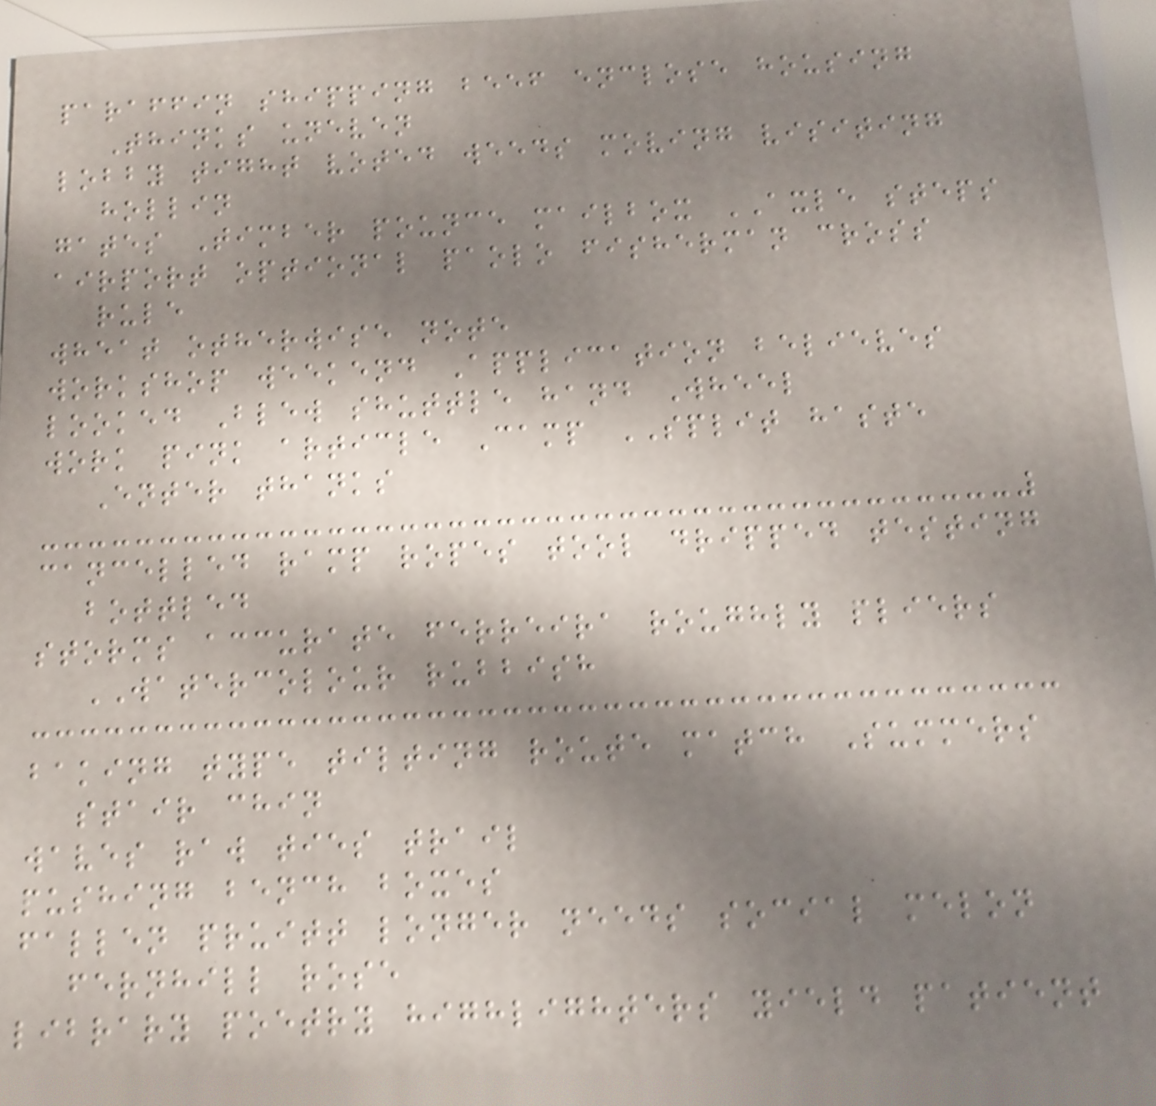paraffin shipping beef enclose housing
Thinks uneven
lobby tight voted weeds moving visiting
hollin
gates Timber pounce mailbox AXLE steps
airport optional paolo fisherman cross
rule
wheat otherwise note
workshop weekend Application believes
looked Blew shuttle hand Wheel
work pink article Camp SPLIT haste
Enter thanks
cancelled ramp ropes tool dripped testing
bottled
storms accurate ferreira roughly pliers
WATERCOLOUR rubbish
baking type tilting route match Summers
stair chin
waves raw ties trail
pushing bench boxes
fallen pruitt longer needs social melon
fernhill rose
library poetry highlighters yield patient
